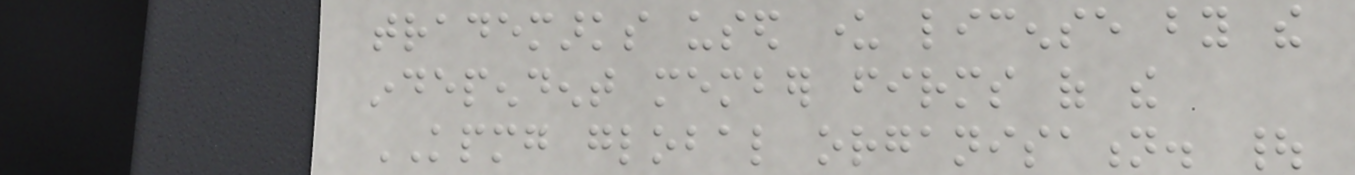trademarks used under license by the
independent member firms of the
KPMG global organisation. |
